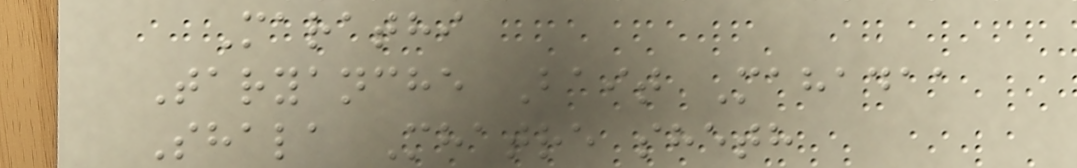Marathi
Taryanche Bait Mahadaa
Shala Mhatre sheth
